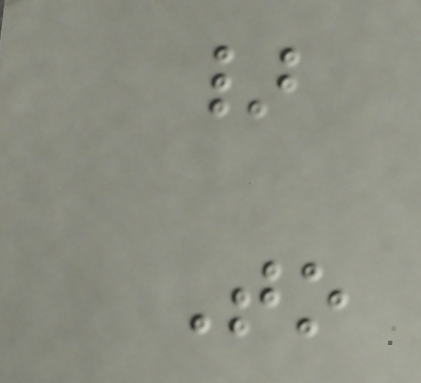}
To
